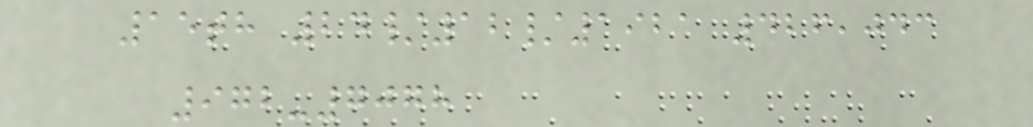15th 24/12/1921 426,043
972-7078
